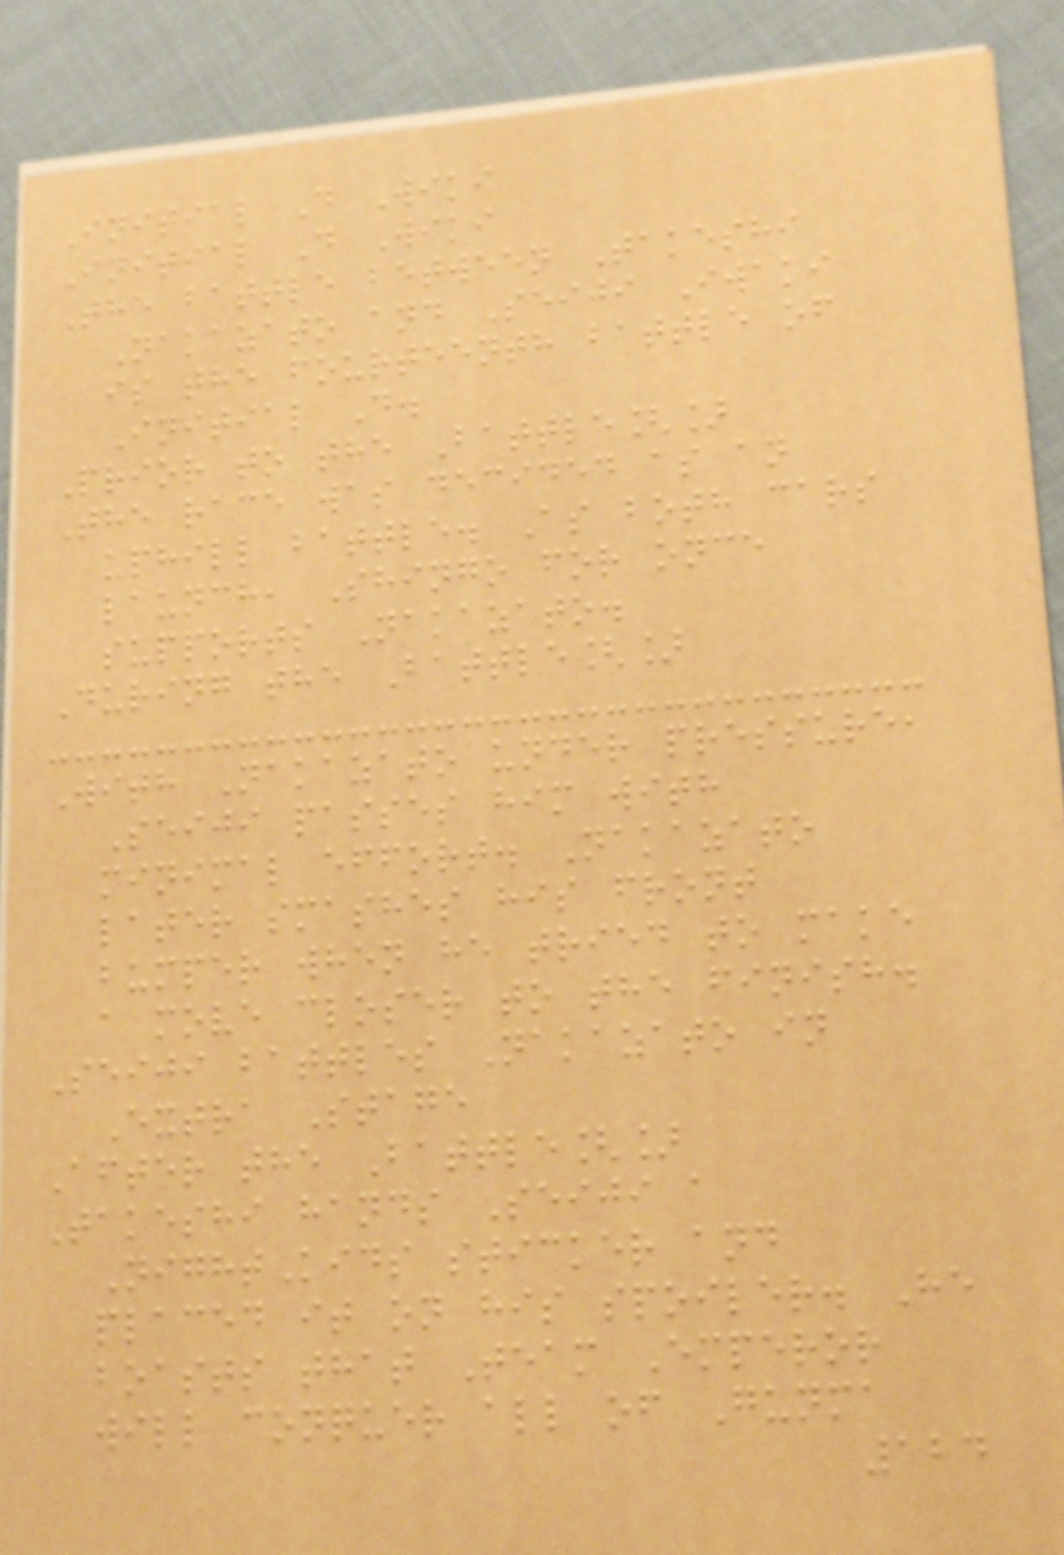Initial D Wiki
Initial D Wiki
The battle between Takeshi
Nakazato and Seiji Iwaki
is the fourteenth battle of
Initial D.
Prior to the Battle[]
The race was decided as an
uphill battle. As both cars
launch, Shingo for once
supports Nakazato.
During the Battle[]
With Nakazato under pressure,
Seiji passes him with
minimal effort. Nakazato
later smashes his front
bumper when he tried to make
a move closer to the finish.
Seiji battles Nakazato in
Extra Stage
After the Battle[]
Takeshi hands Seiji a
NightKids sticker and
placed it on his spoiler. He
boasts that Team Emperor
will conquer all of Gunma
124
